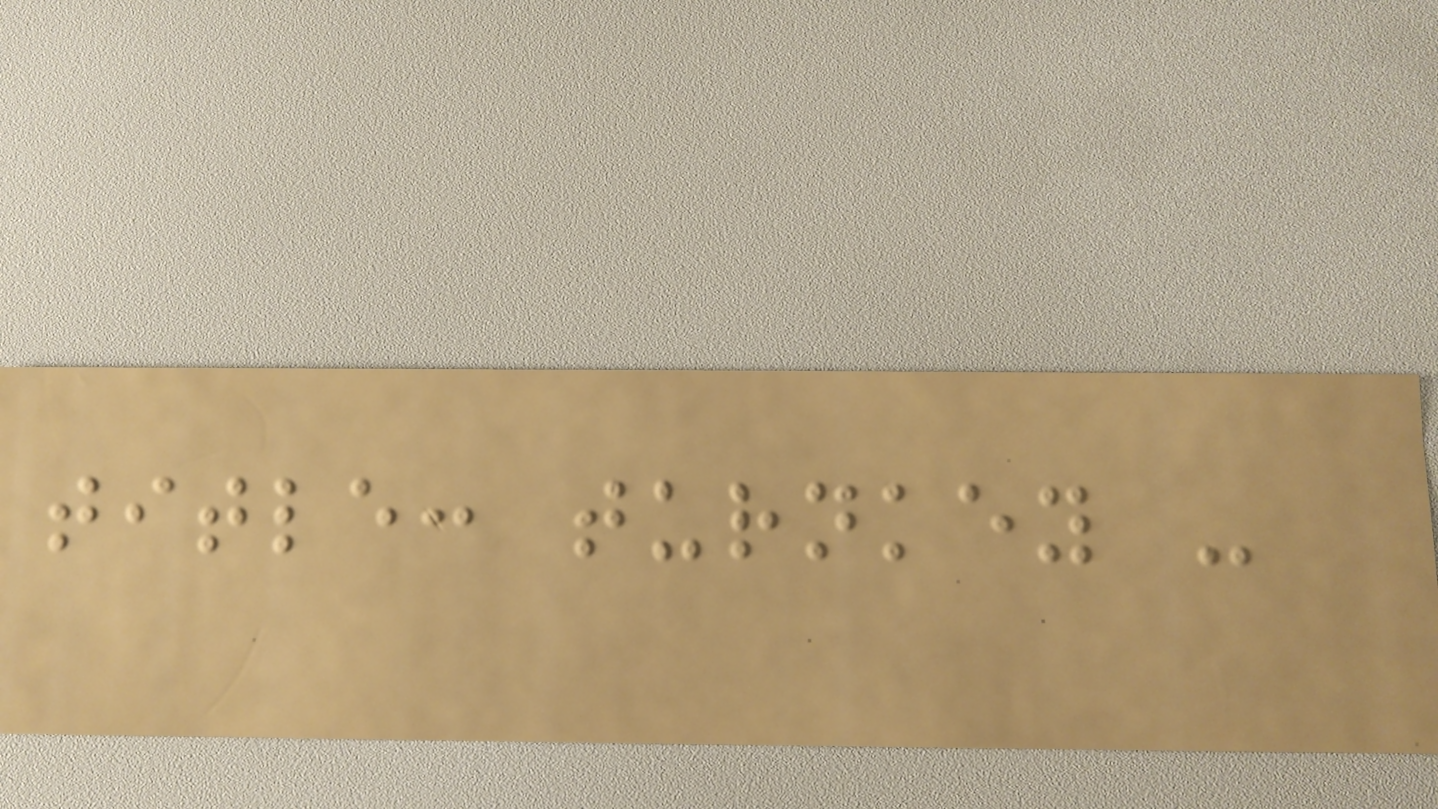title: turnkey -
